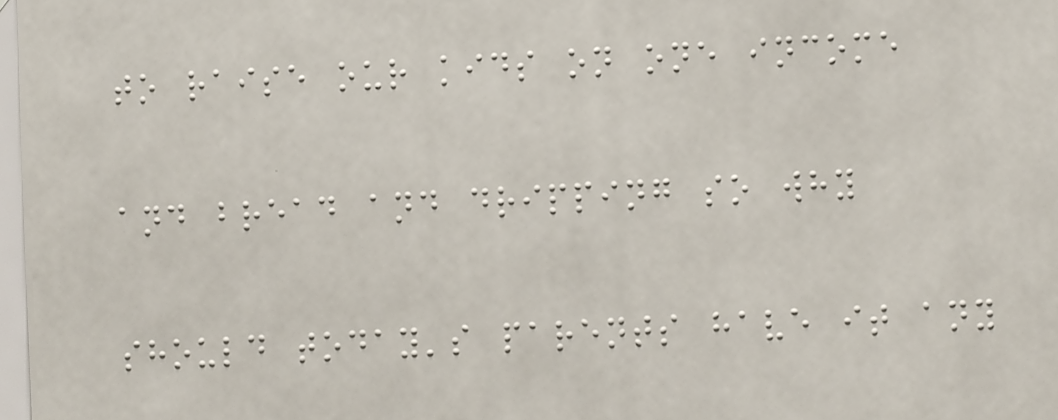to raise our kids on one income
and bread and dripping so why
should today's parents have it any
